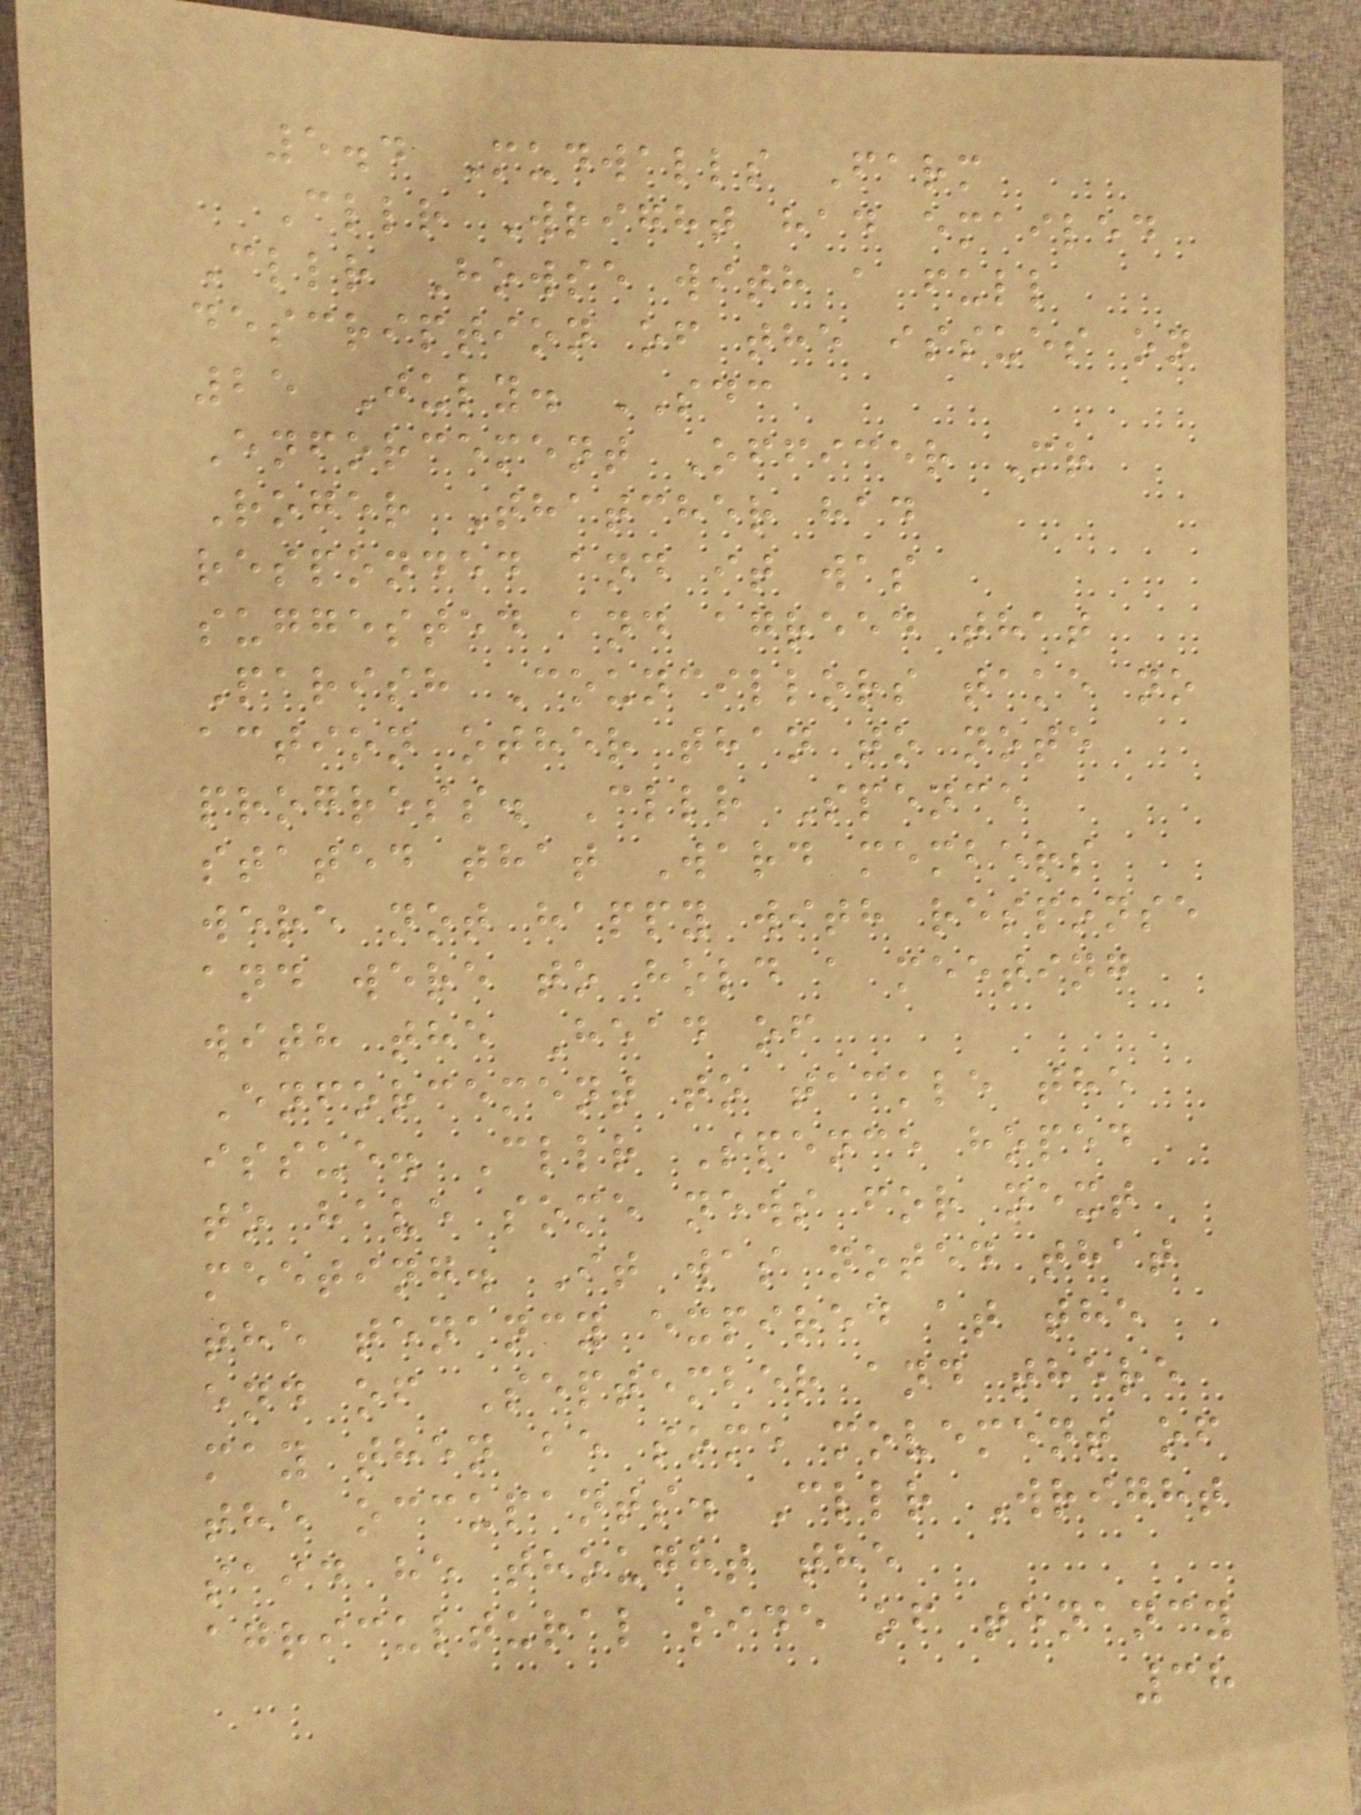5.4 Mudwalls Farm
Cllr Wright had emailed
Cllr Howse with a full
description of the issues on
25 July. SDC
Enforcement Officer Mr
Roger Thatcher had
responded and it was
suggested and agreed that
Parish Councillors take no
action other than to note
progress. Cllr Spence
stated that Ward members
were not happy with response
and were to hold a meeting
with the Head of
Enforcement to tackle the
issue. Cllr Spence hoped
to have some news for next
meeting. It was noted that
the tenancy expired at the
end of September and there
may then be some movement of
the occupants. Cllr Wright
said he thought the
agricultural side of tenancy
38
